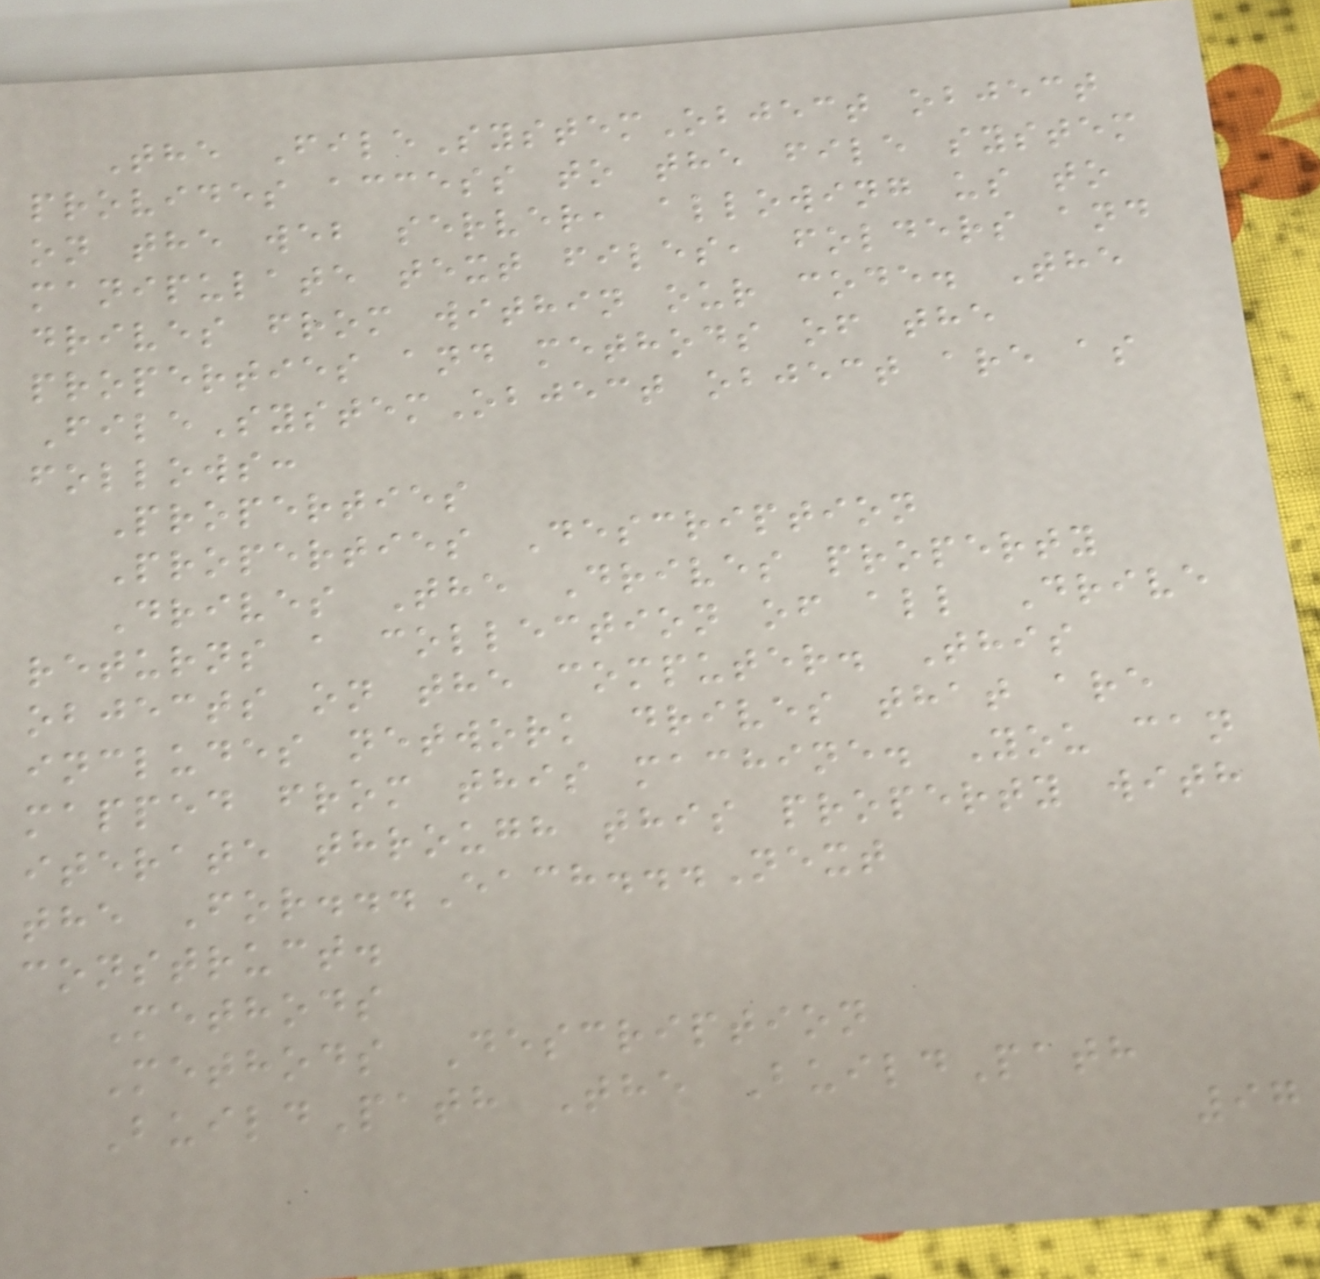The FileSystemObject object
provides access to the file system
on the web server, allowing us to
manipulate text files, folders and
drives from within our code. The
properties and methods of the
FileSystemObject object are as
follows:
Properties
Properties Description
Drives The Drives property
returns a collection of all Drive
objects on the computer. This
includes network drives that are
mapped from this machine. You can
iterate through this property with
the For...Each...Next
construct.
Methods
Methods Description
BuildPath The BuildPath
97
